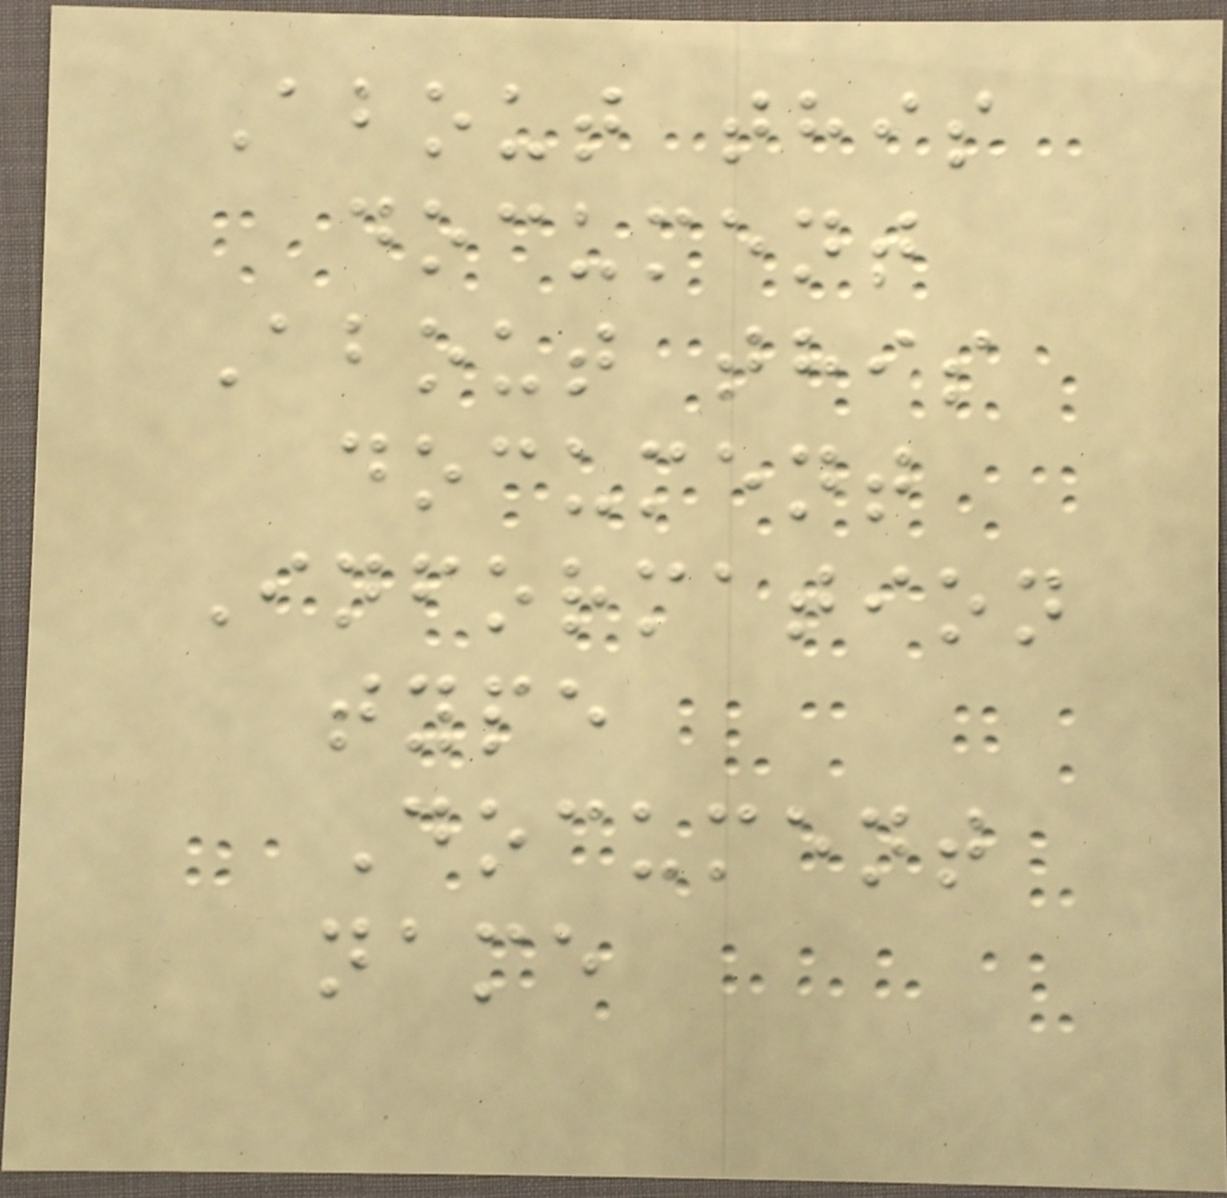About this
document
About this
document
Information
type
Document
name
